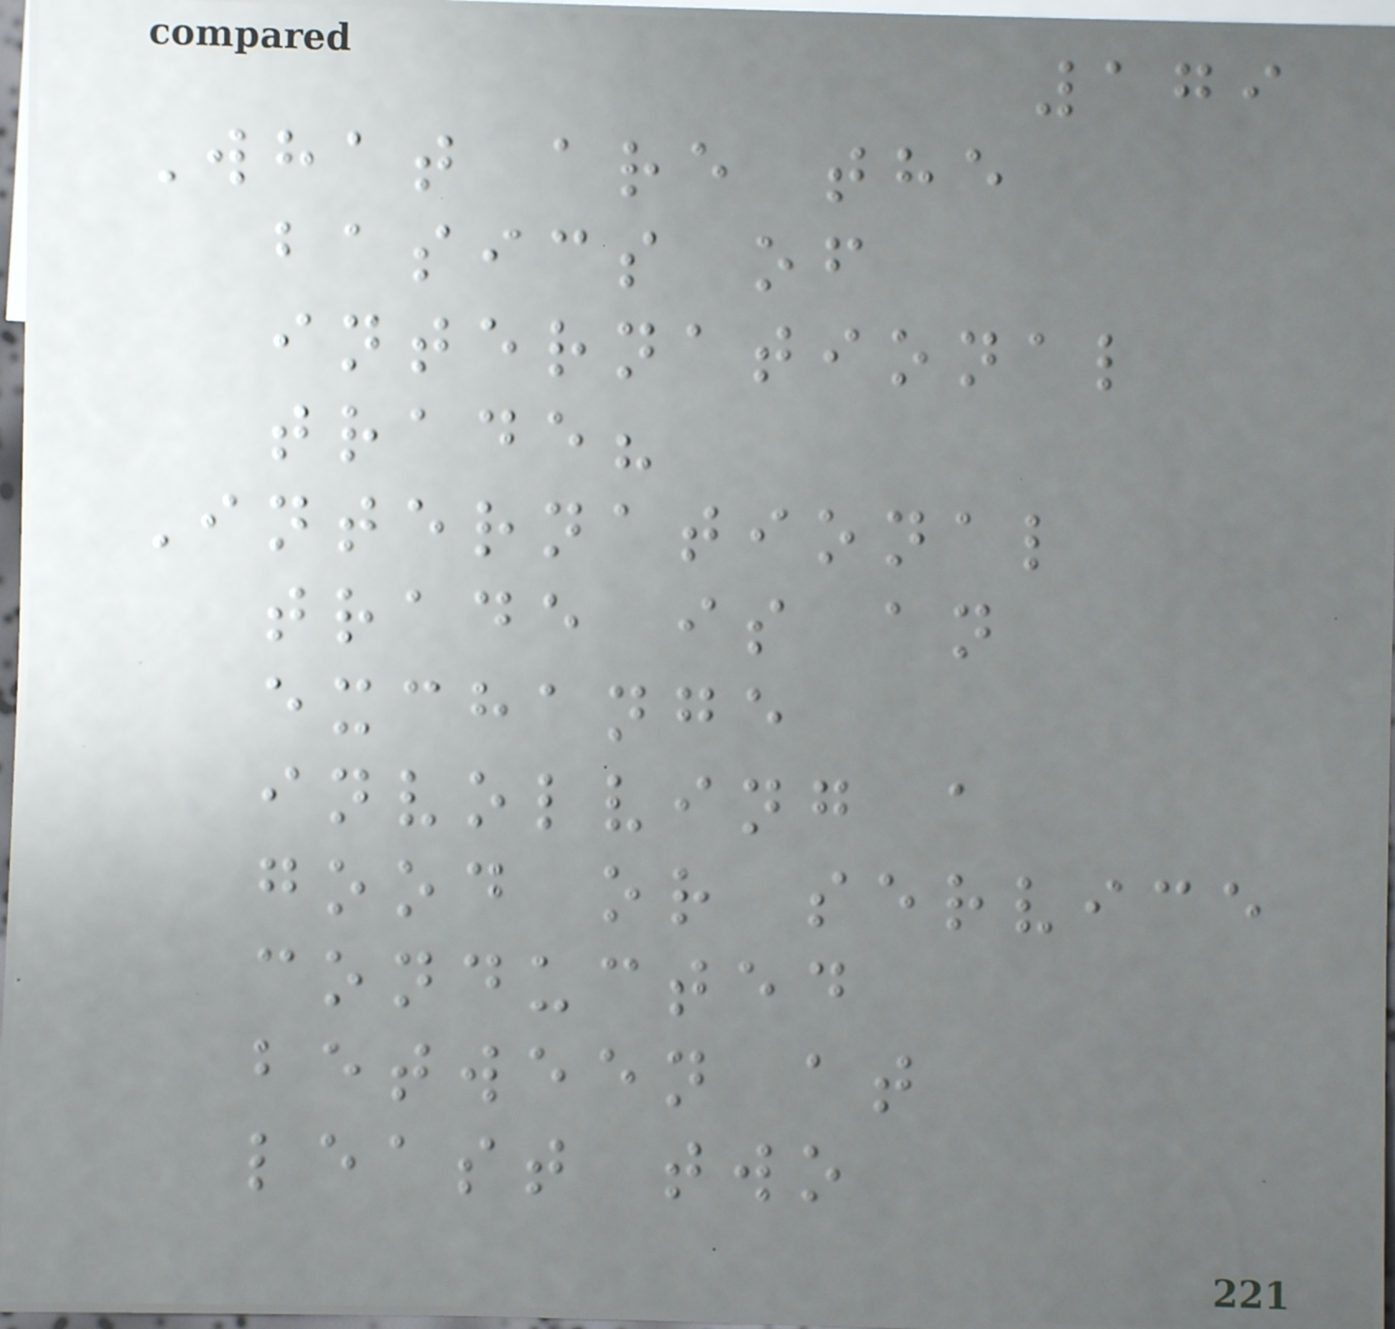179
What are the
basics of
international
trade?
International
trade is an
exchange
involving a
good or service
conducted
between at
least two
